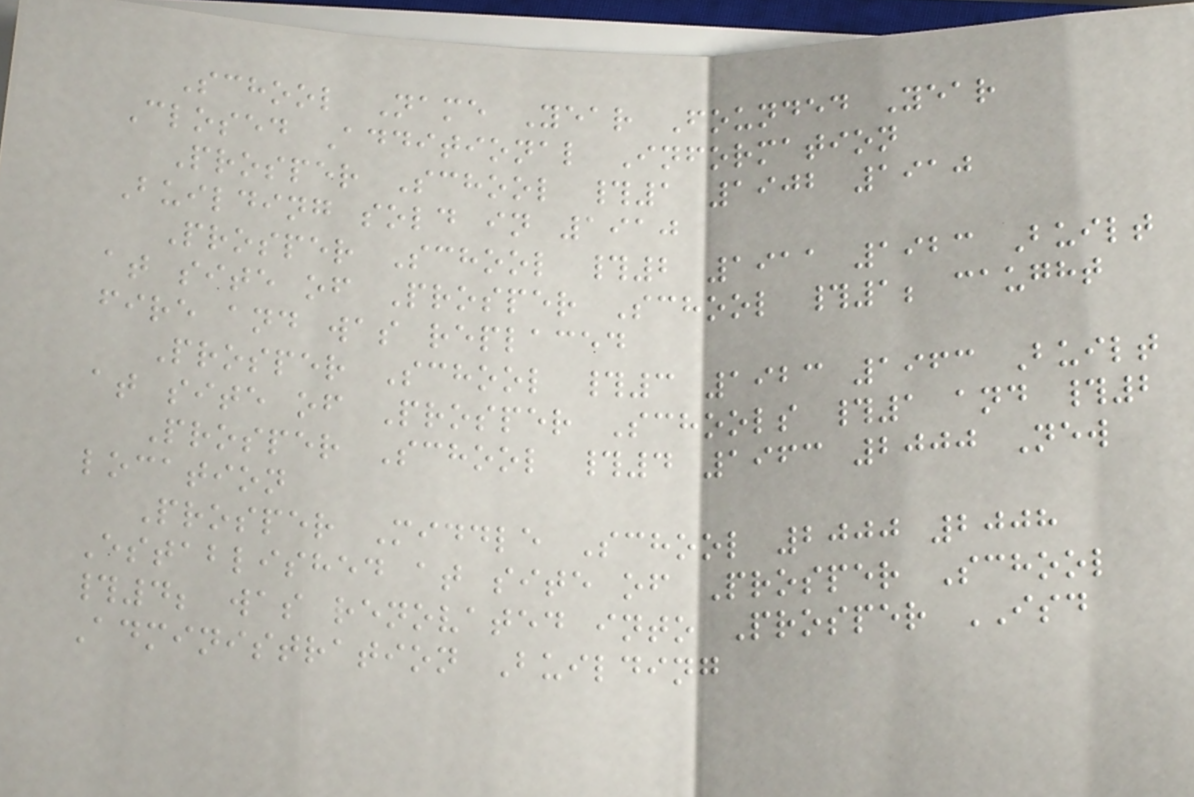School Name Year Founded Year
Closed Additional Information
Prosper School #1 1902 1910
Building sold in 1910
Prosper School #2 1911 1923 Built
at site of Prosper School #1; caught
fire and was replaced
Prosper School #3 1923 1963 Built
at site of Prosper Schools #1 and #2
Prosper School #4 1963 2000 New
location
Prosper Middle School 2000 2008
Established at site of Prosper School
#4; was renovated into Prosper ISD
Administration Building
